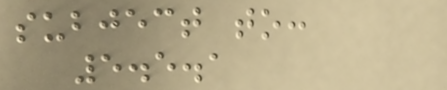subject to:
5.5.1
